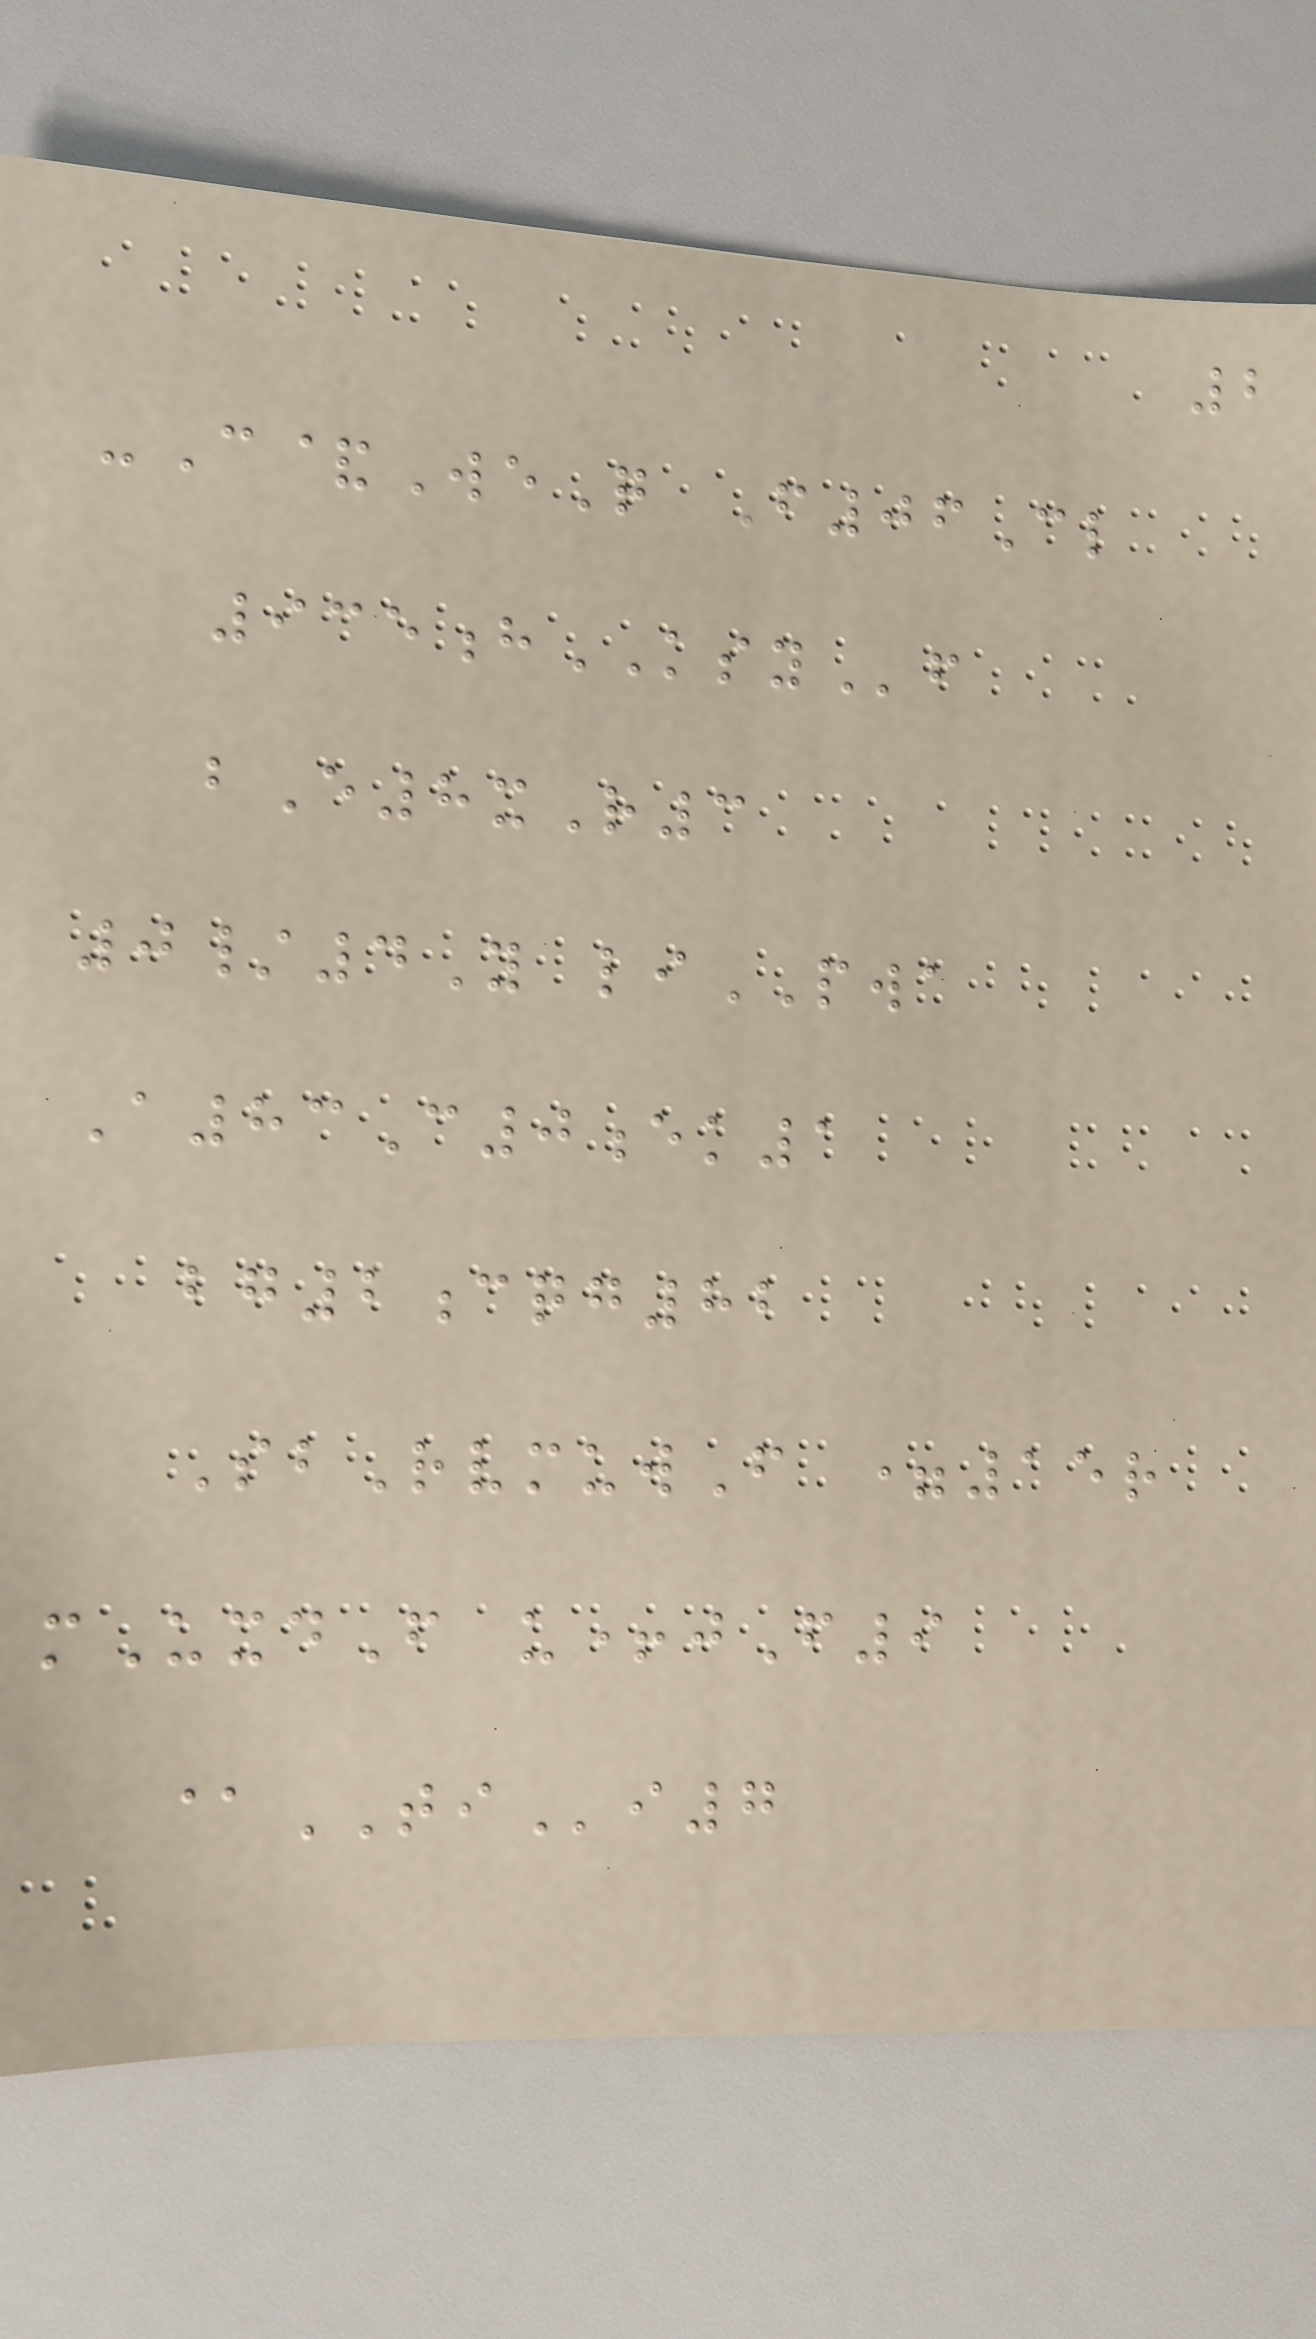2
-C&WeQ F06Cl
935hKSYf
bE8xR3
0/4Y liPWA
A83C0ek1
bg2cqg82
SbRvmuwF =15r
mUxdF u+jF9
@TIi7
